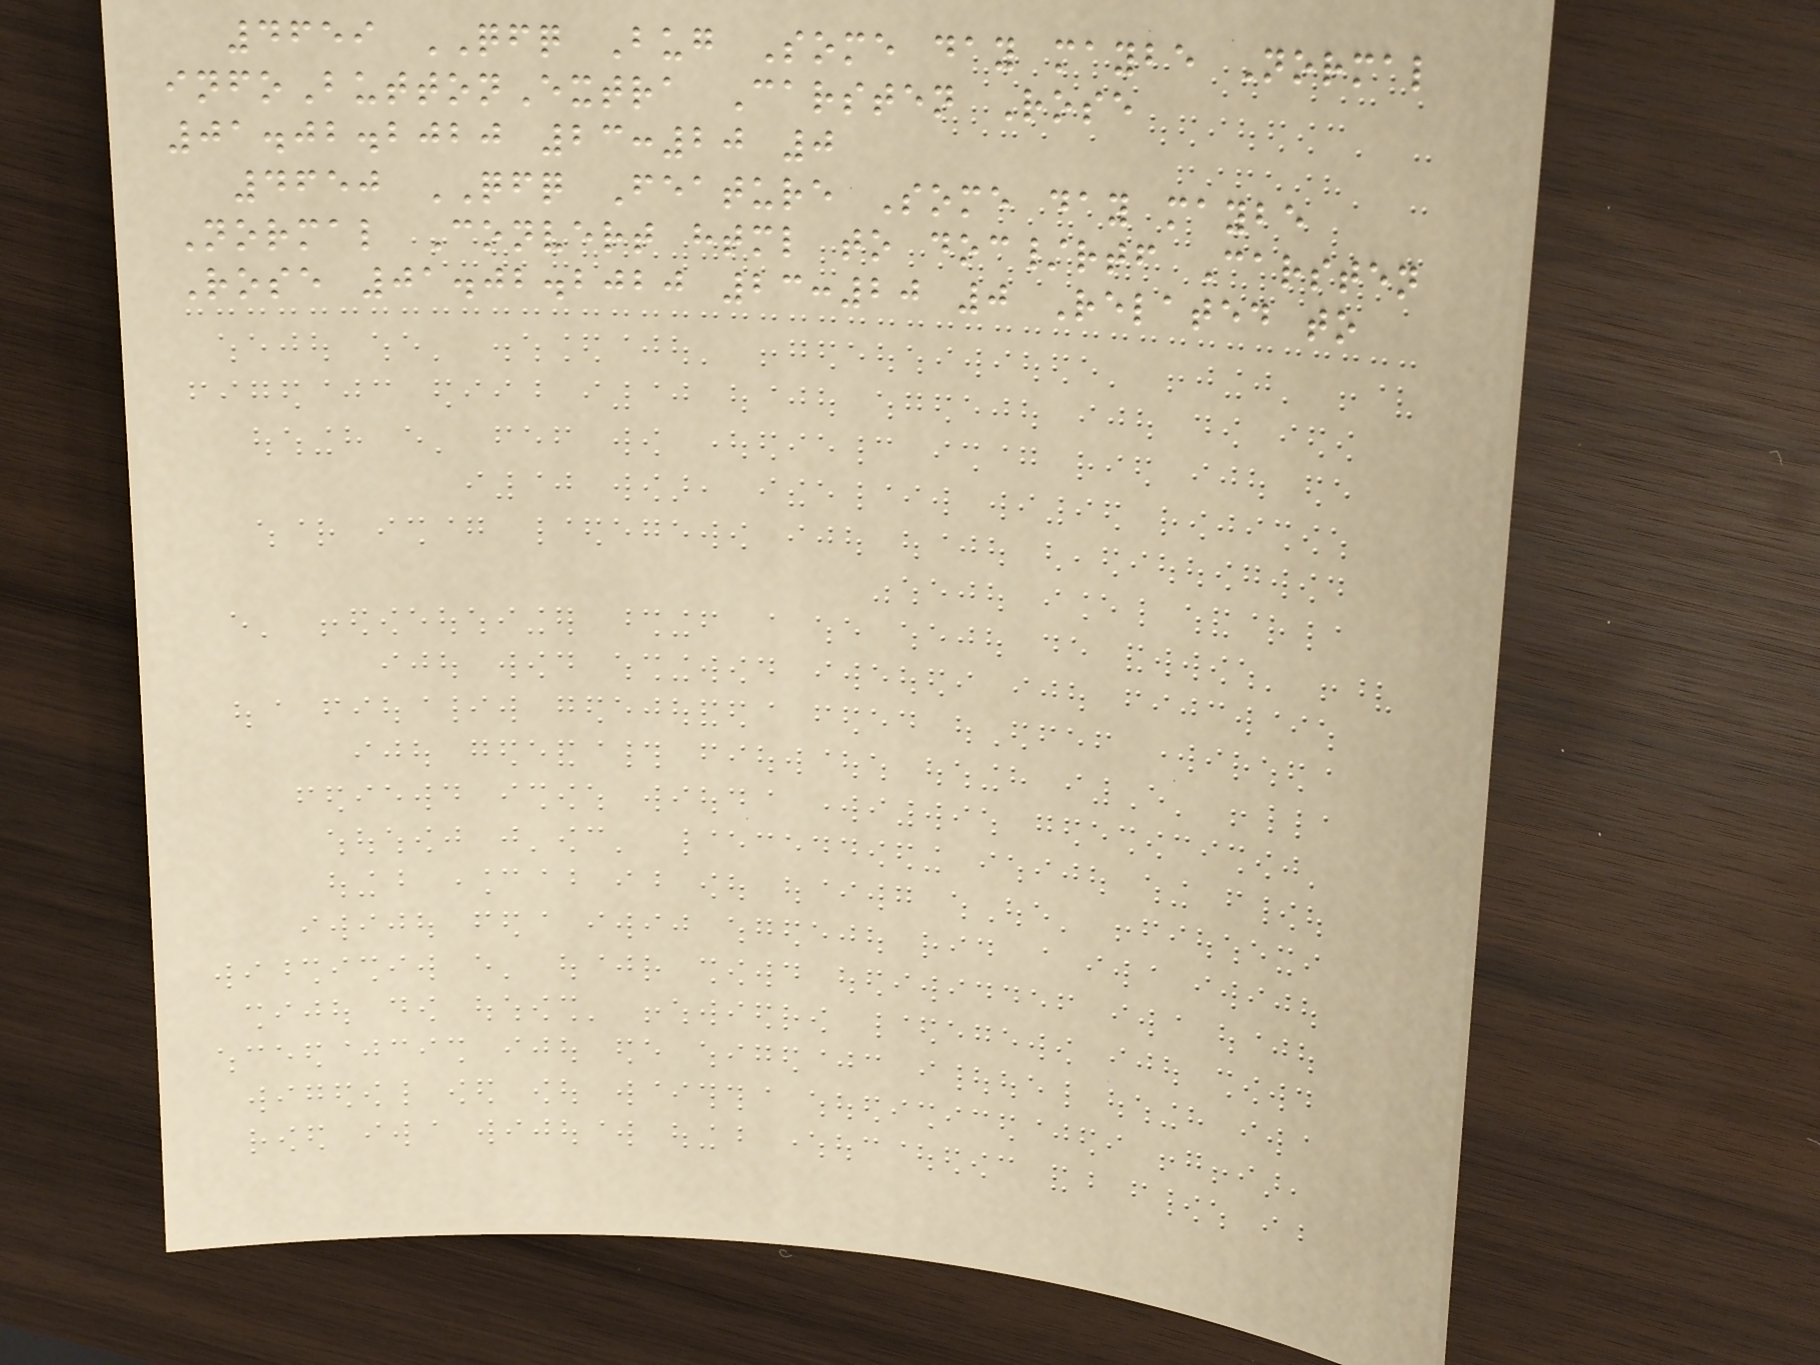4659 QFQ Bug Some day maybe Normal
infoButtonExtra Carsten Rose
01.02.2020 23:20 0
4650 QFQ Feature Some day maybe
Normal Convert html to doc/rtf Carsten
Rose 01.02.2020 23:20 0 Related to
